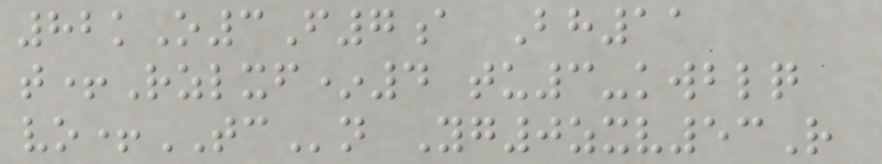82kO3F7a Bh11
t+Rzlxf*4 tu3-kwblq
vo+TCn Yg0zxv53R
